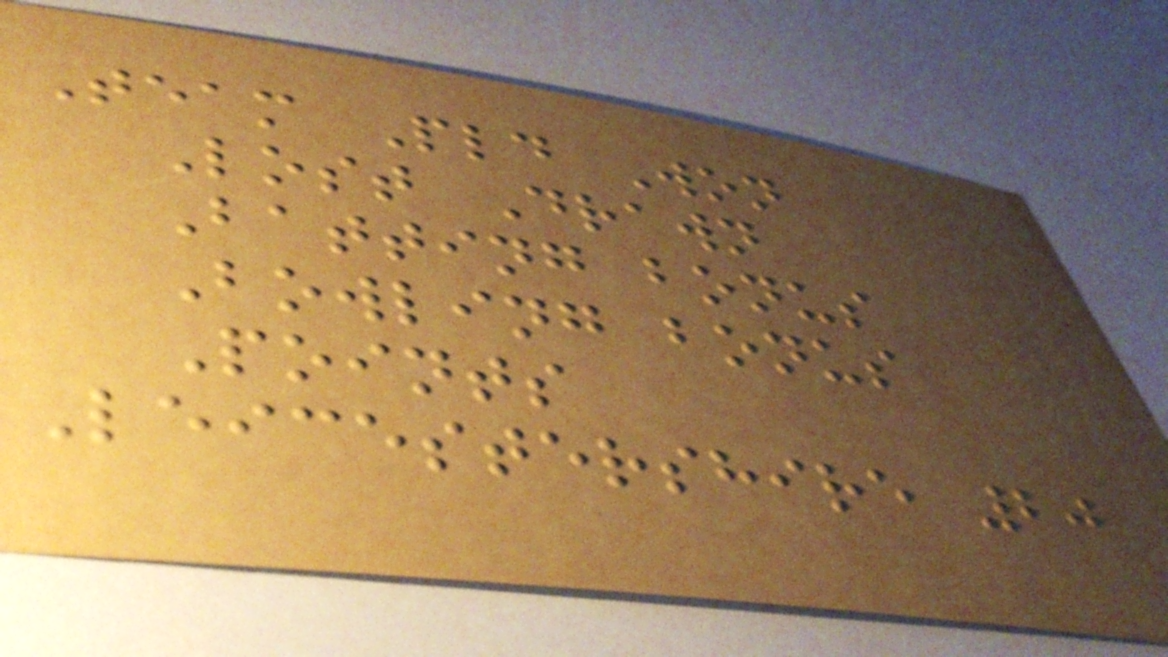Team Pld Won
Lost Drawn
Batting bonus
Bowling bonus
Points
Leicestershire 20
